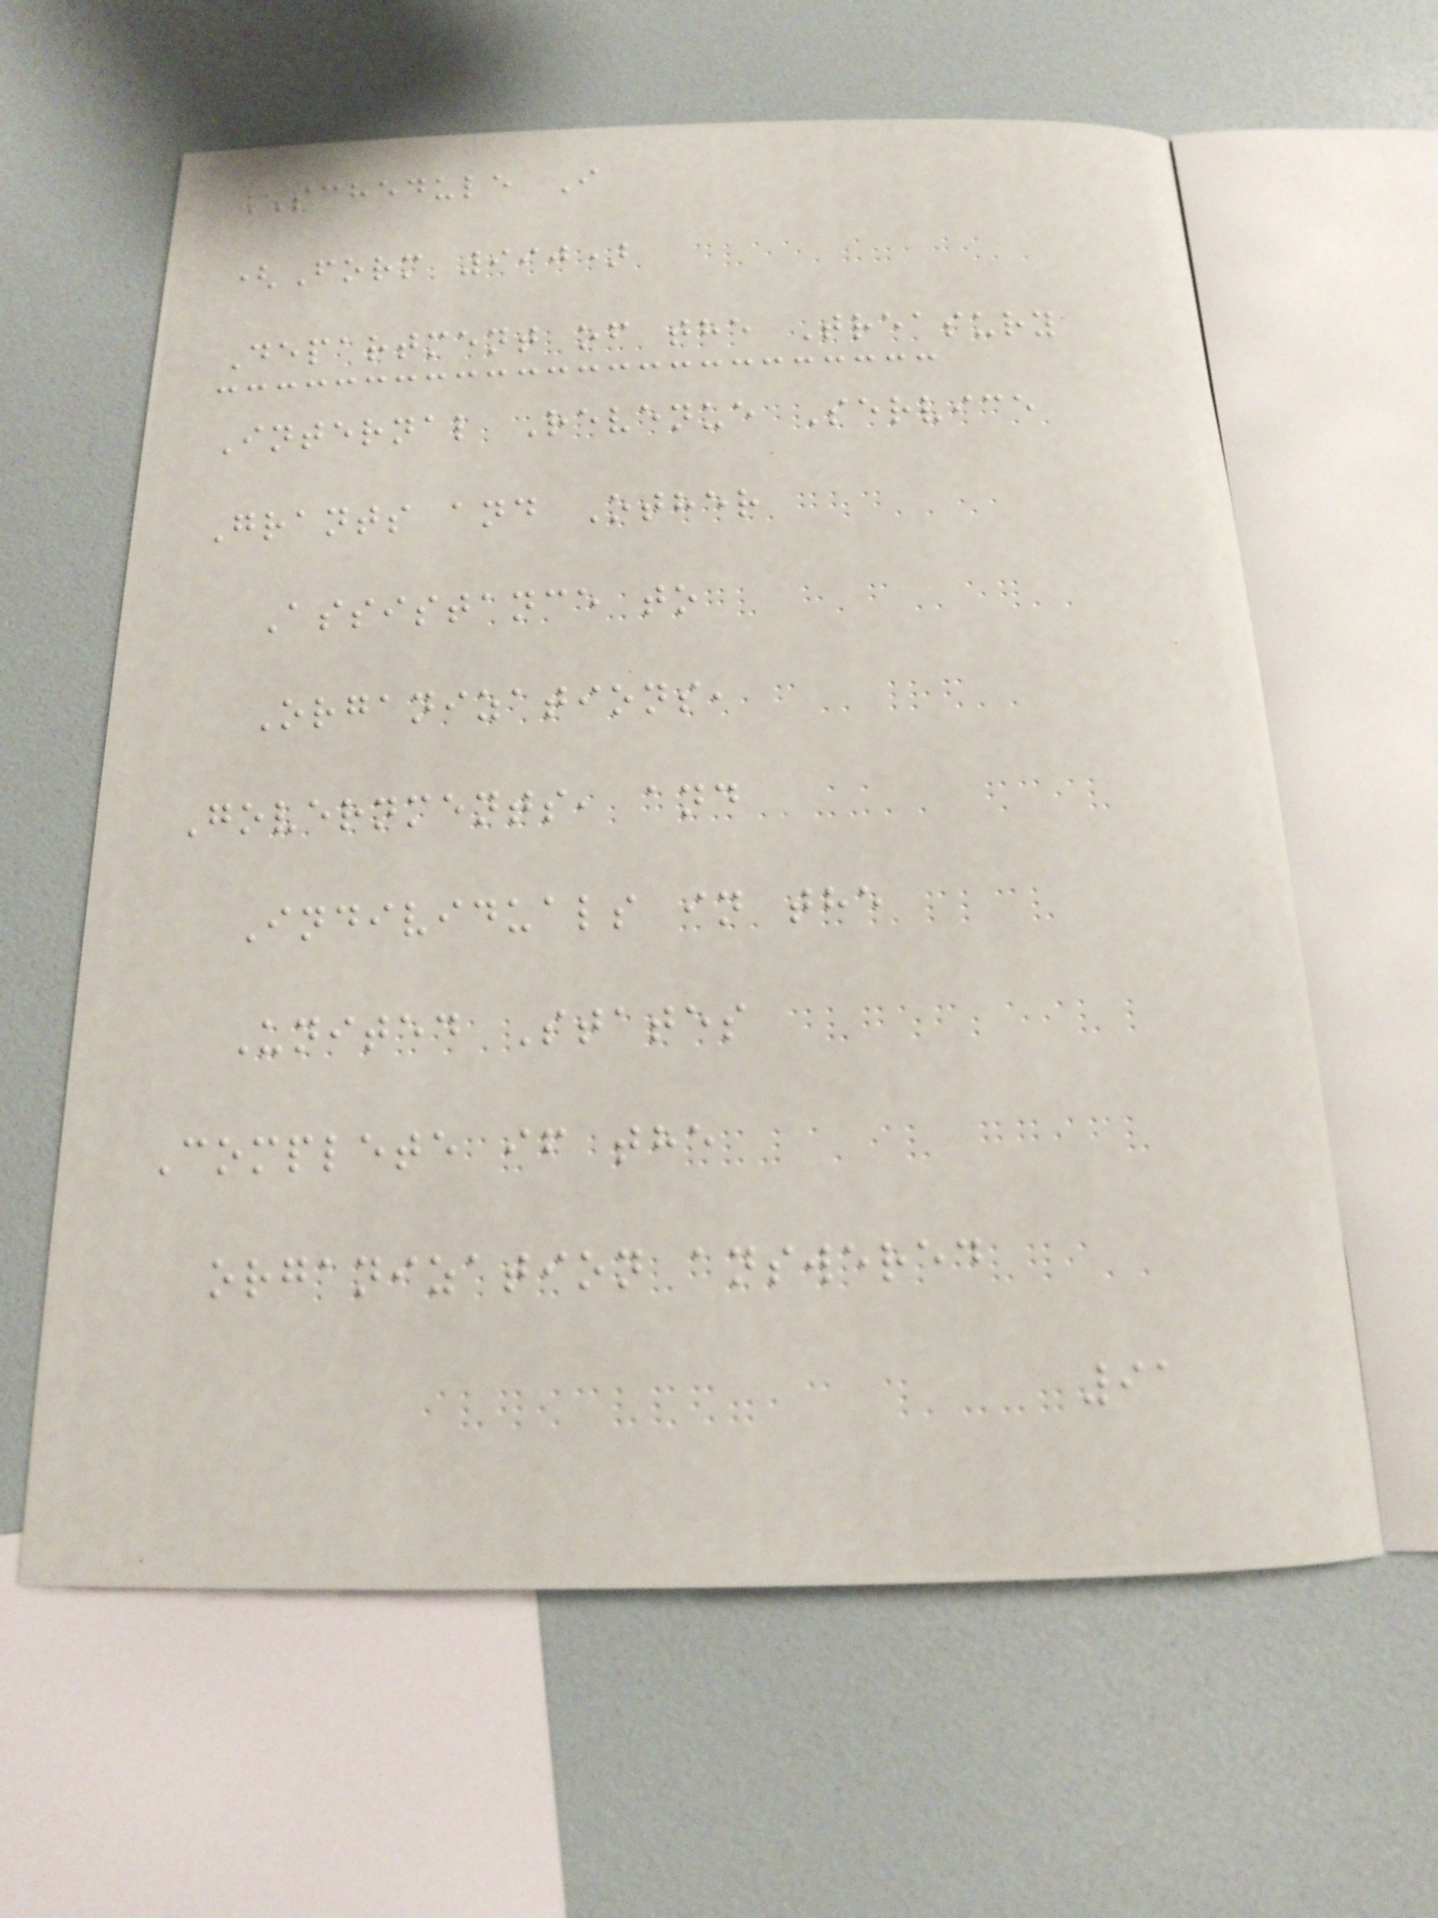SCHEDULE I
(Form 990)
Department of the Treasury
Internal Revenue Service
Grants and Other
Assistance to
Organizations,
Governments, and
Individuals in the
United States
Complete if the
organization answered
91
